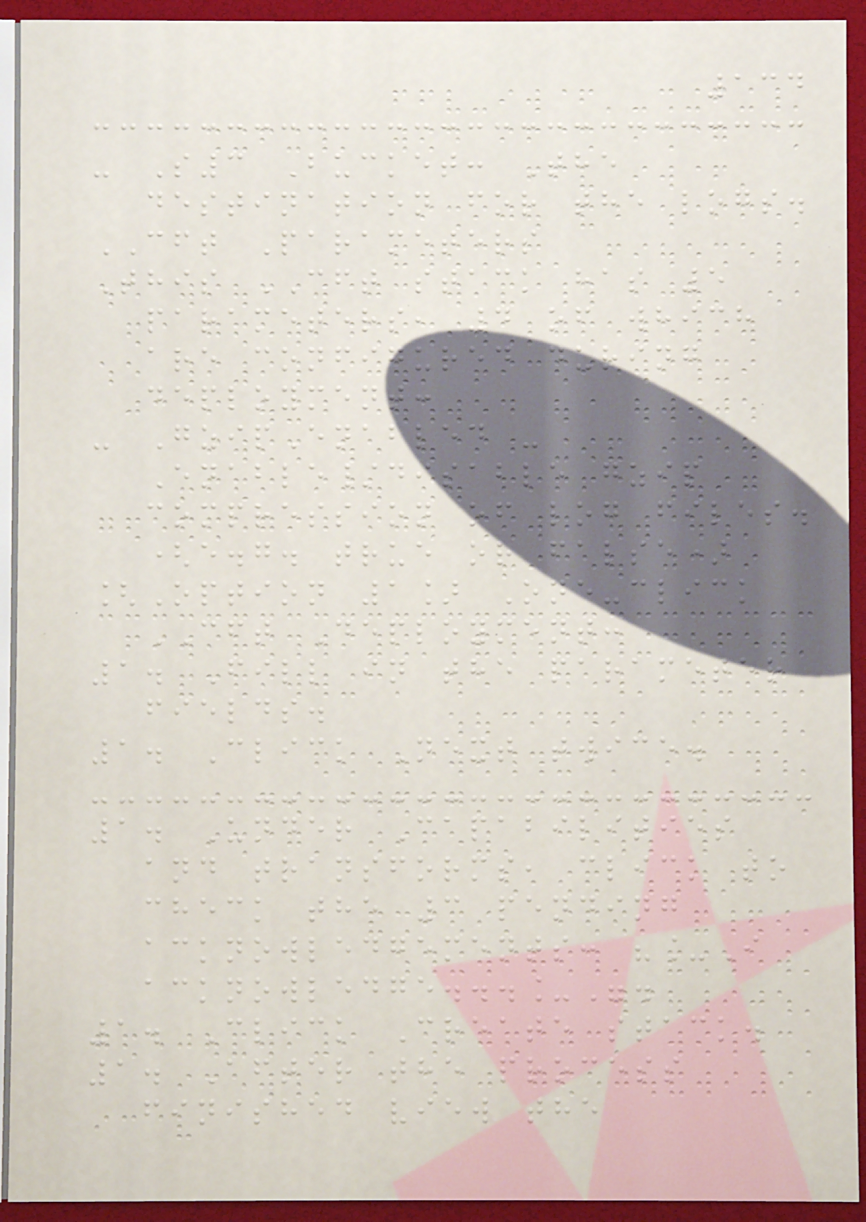134
- S3 Bucket: The
destination for the logs.
CFT Parameters
This CFT stack has 5
parameters, 4 of which
are configured during
deployment:
- GzipEnabled -
Enable/disable gzip
compression of log files.
(e.g. true or false)
[Option 1] One-click
CFT Deployment:
1. Fill in the parameter
fields.
1. Click Next twice.
1. Under Capabilities
and transforms, click to
check the 3 pending
acknowledgements: "_I
acknowledge..._".
1. Click Create stack.
1. After the process
finished view the
